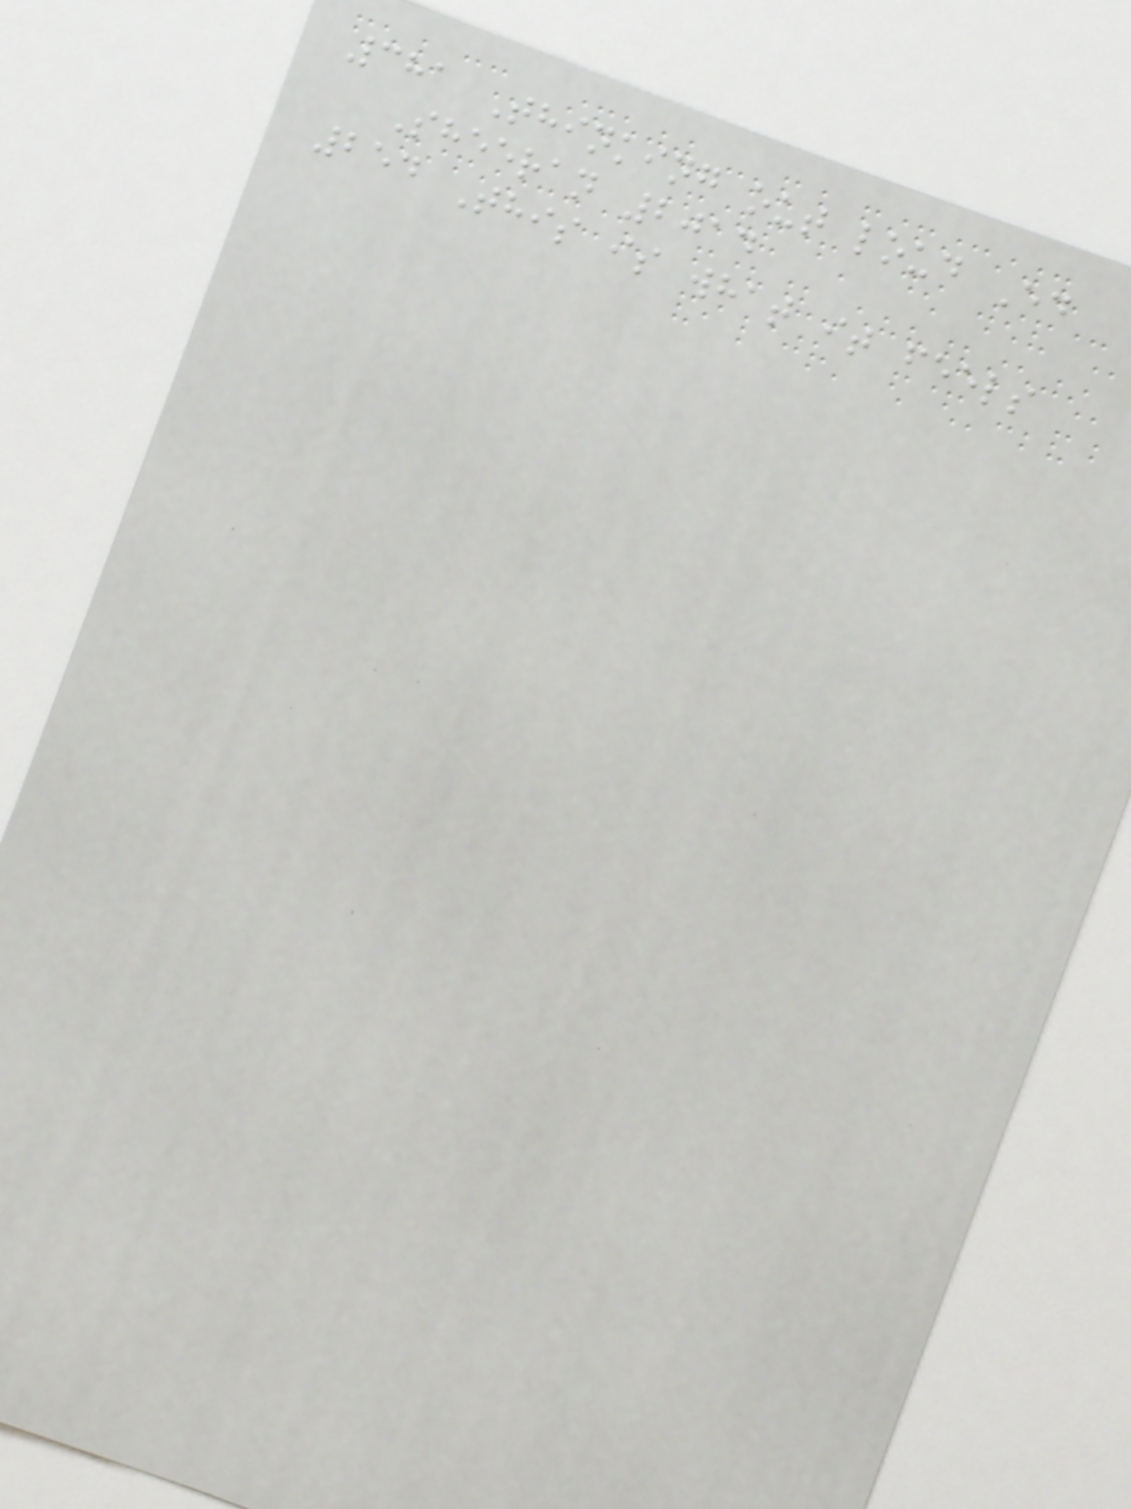381 Thinking out loud Ed
Sheeran 2014
254 This is what it feels
